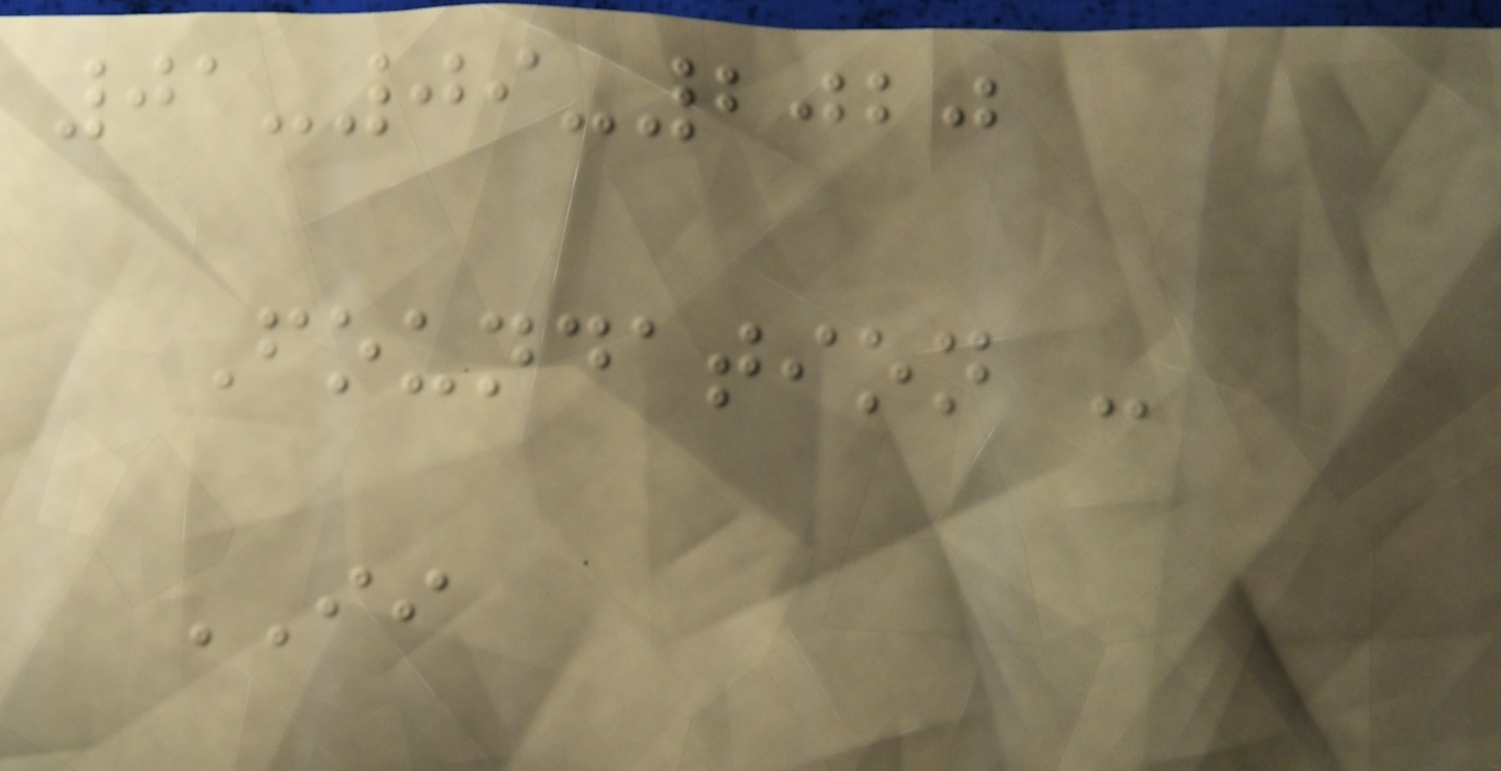01-09-2020
Foundation -
II
